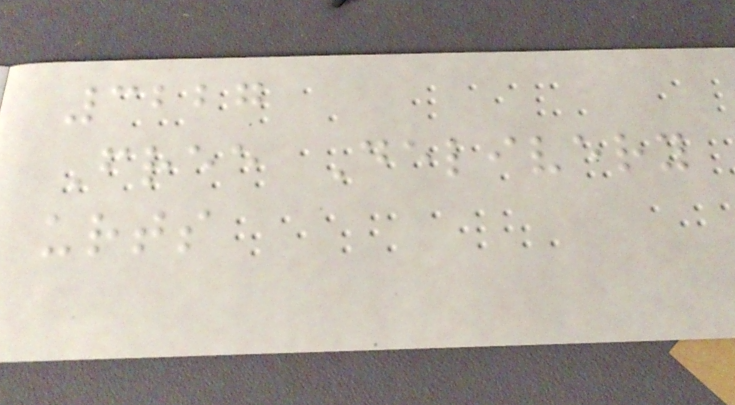3227
Free Delivery
urts
